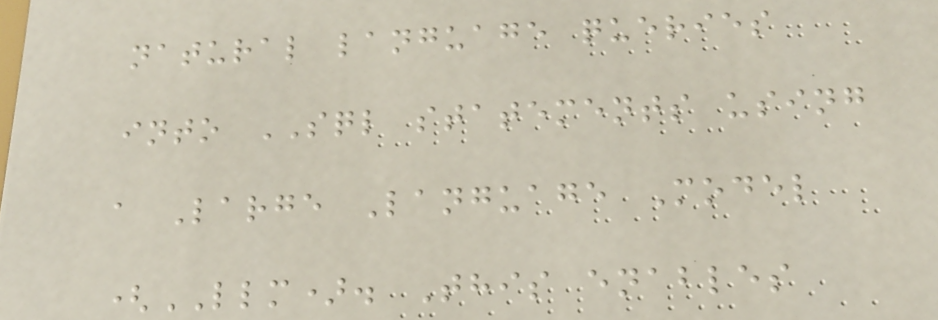natural language queries
into SQL statements using
a Large Language Model
(LLM). This enables
